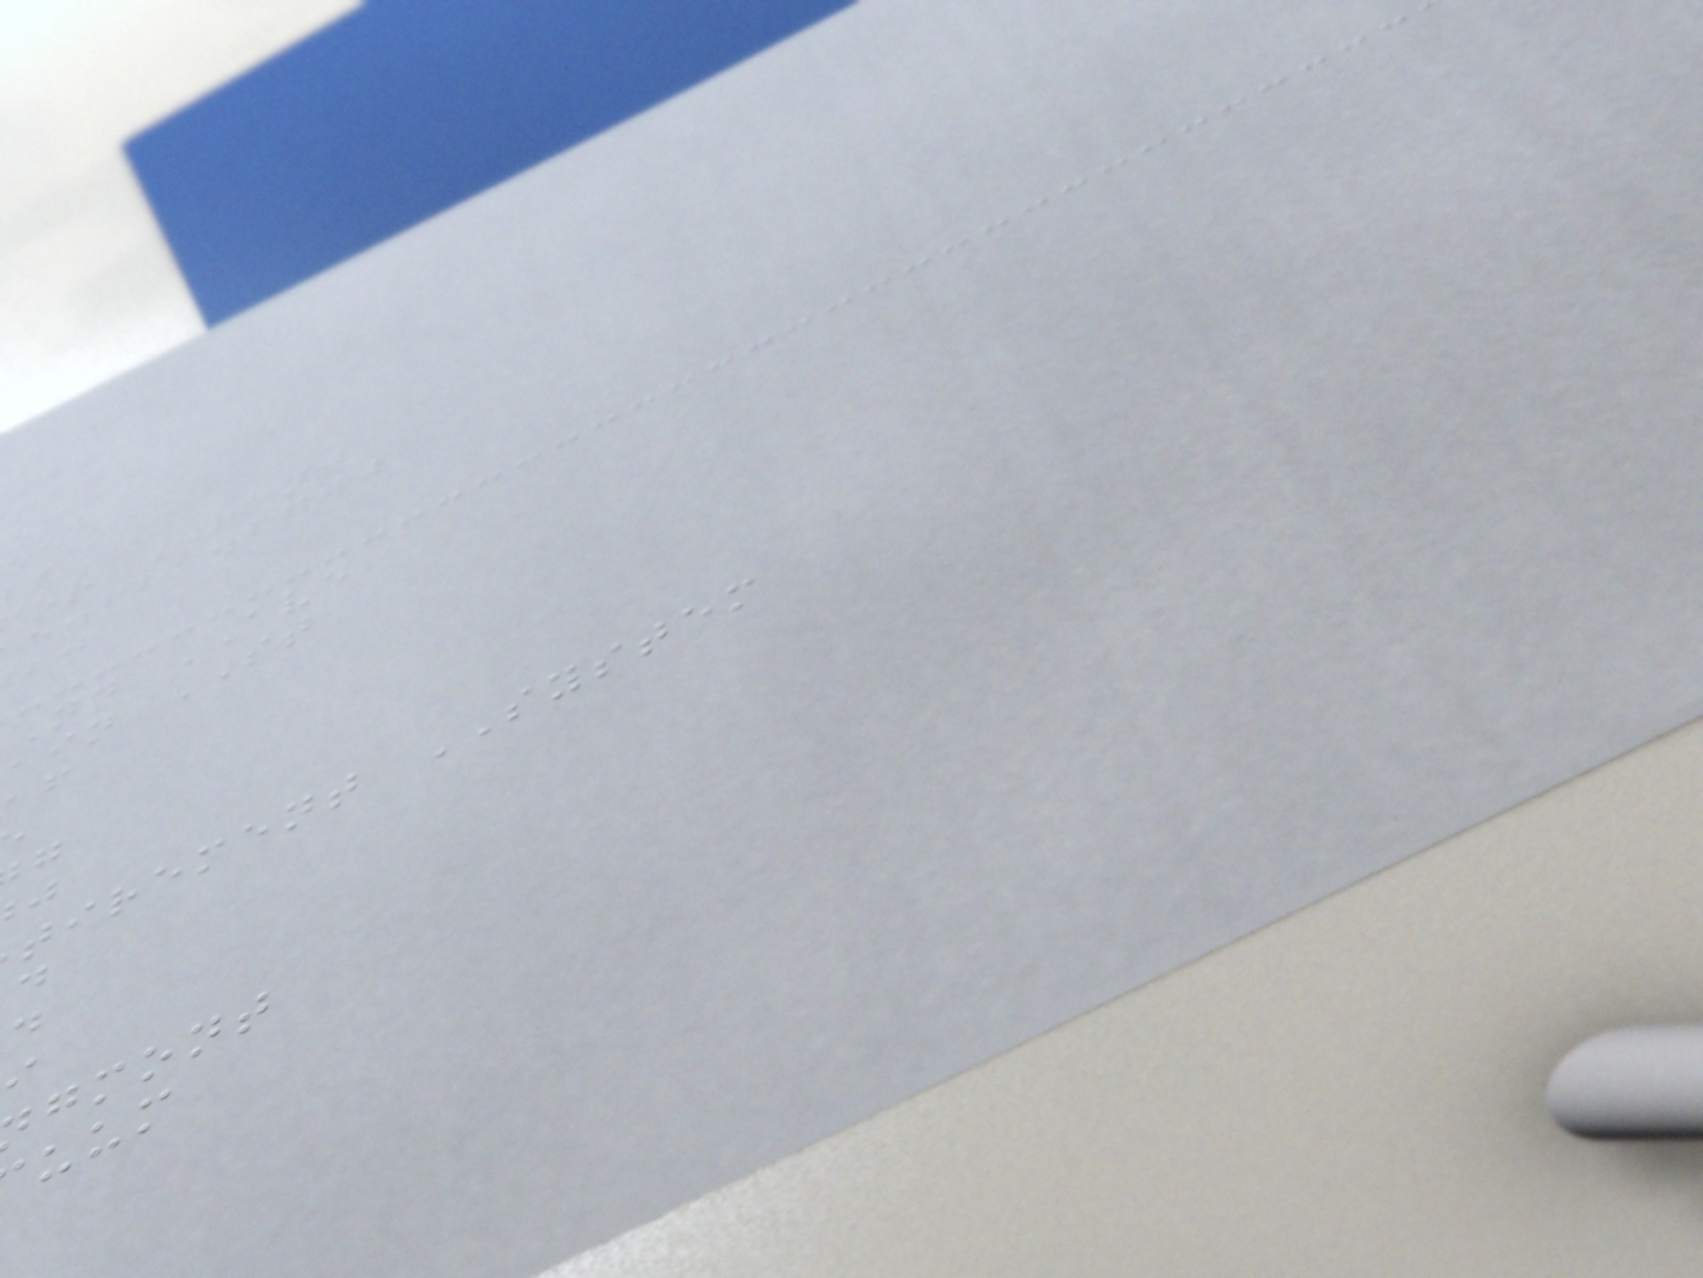or RENT
e.fba.bgjj
nd AVE
ain ST
tirement SYSTEM
gmont
